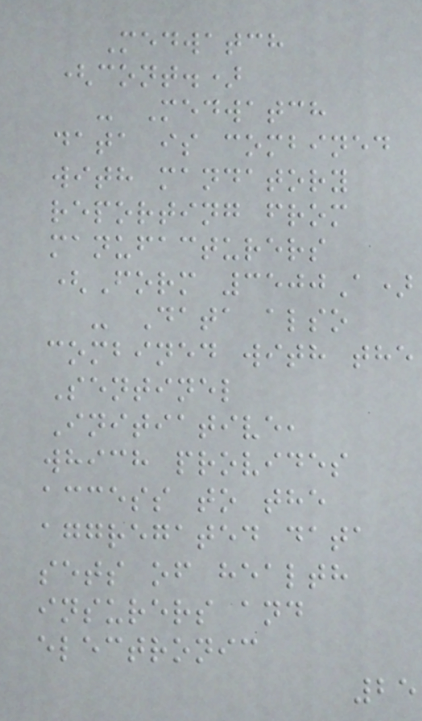Medwatch
(cont.)
- Medwatch
data is combined
with mandatory
reporting from
manufacturers
(Form 3500A)
- Data also
combined with the
Sentinel
Initiative,
which provides
access to the
aggregated data
sets of health
insurers and
electronic
25
